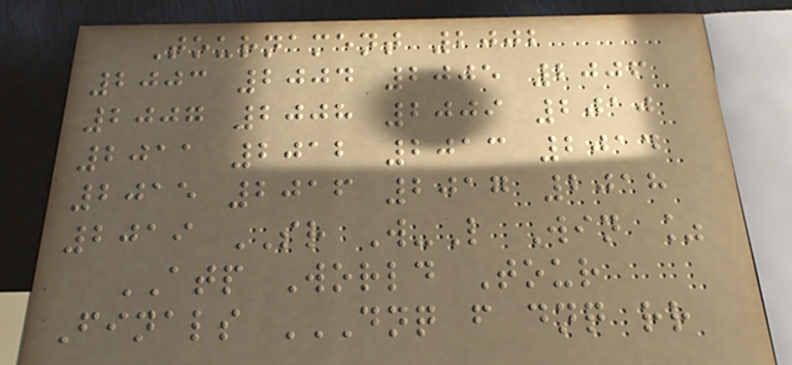Tournament 2002
2003 2004 2005 2006
2007 2008 2009 2010
2011 2012 2013 2014
2015 2016 2017 2018
2019 SR W-L Win %
ATP World Tour
Finals DNQ F DNQ RR
